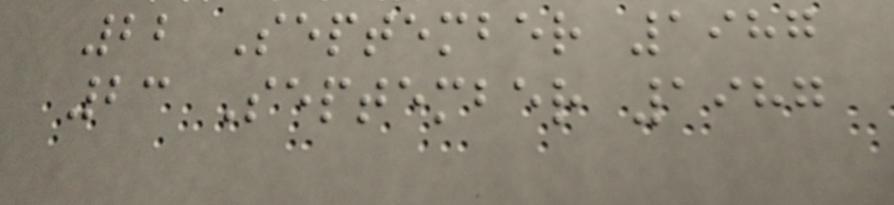22 September 1987
23 September 1987
